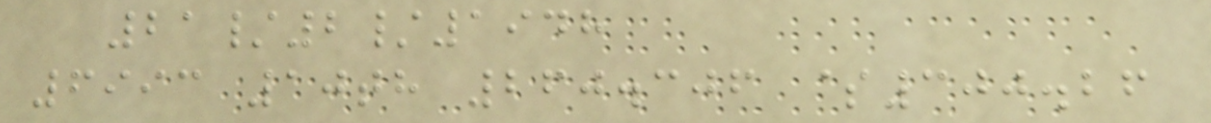21/2/1948
6993 10th 260.306 $300.26
